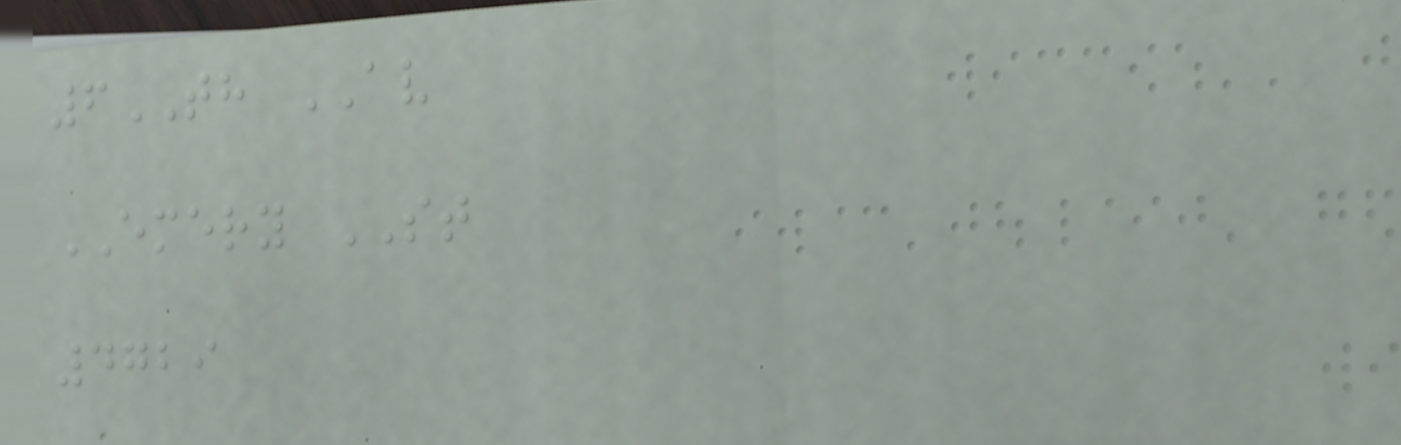6TH AV
EMERY ST
4729
